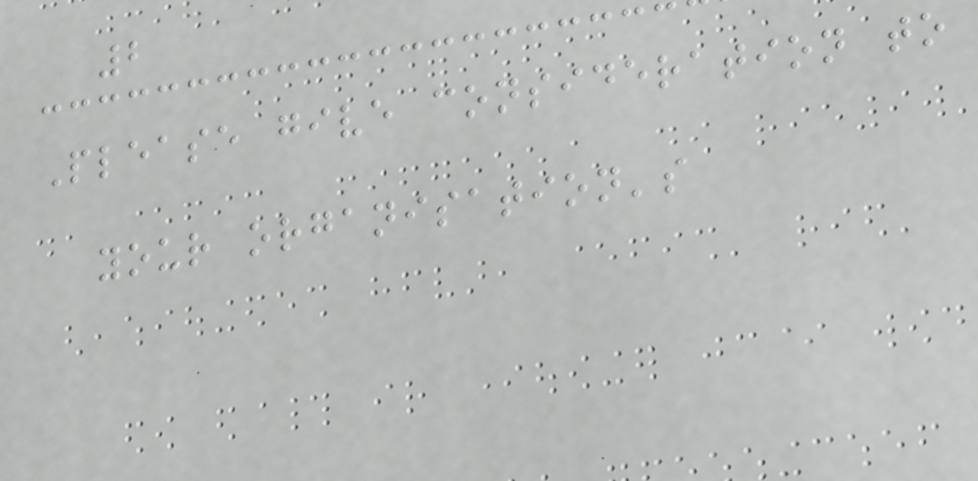2
Please give consideration to
your organisation's
